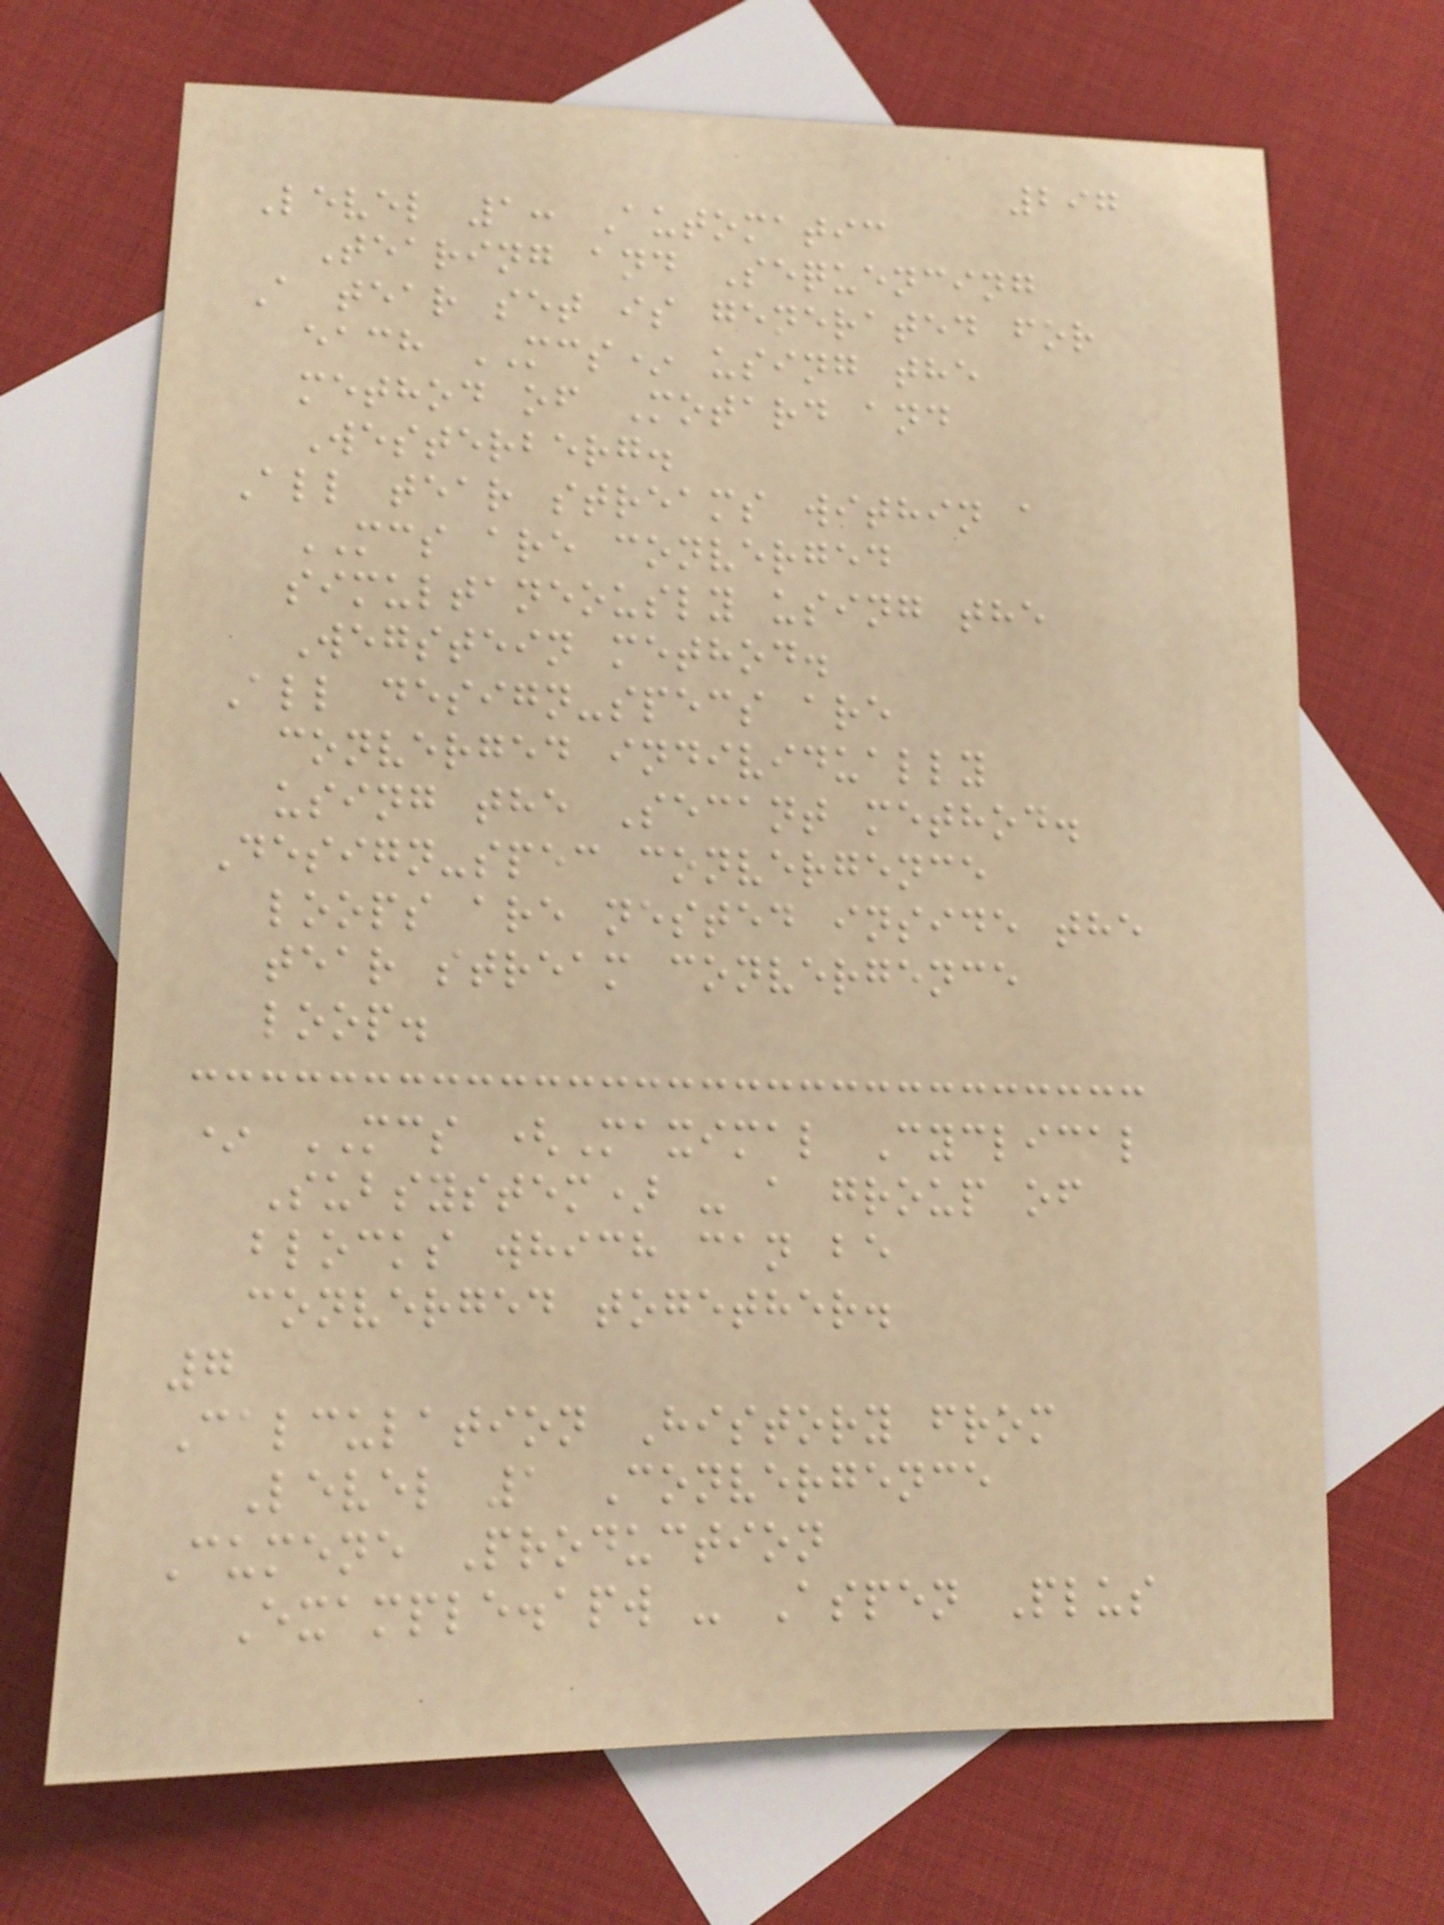297
Level 1: Automatic
Tearing and Sequencing
A tear set is generated for
each MCS* using the
method of Motard and
Westerberg.
All tear streams within a
MCS are converged
simultaneously using the
Wegstein method.
All design-specs are
converged individually
using the Secant method.
Design-spec convergence
loops are nested inside the
tear stream convergence
loop.
* MCS (Maximal Cyclical
Subsystem) - a group of
blocks which can be
converged together.
7
Calculation History from
Level 1 Convergence
Cumene Production
Example.apw - Aspen Plus
